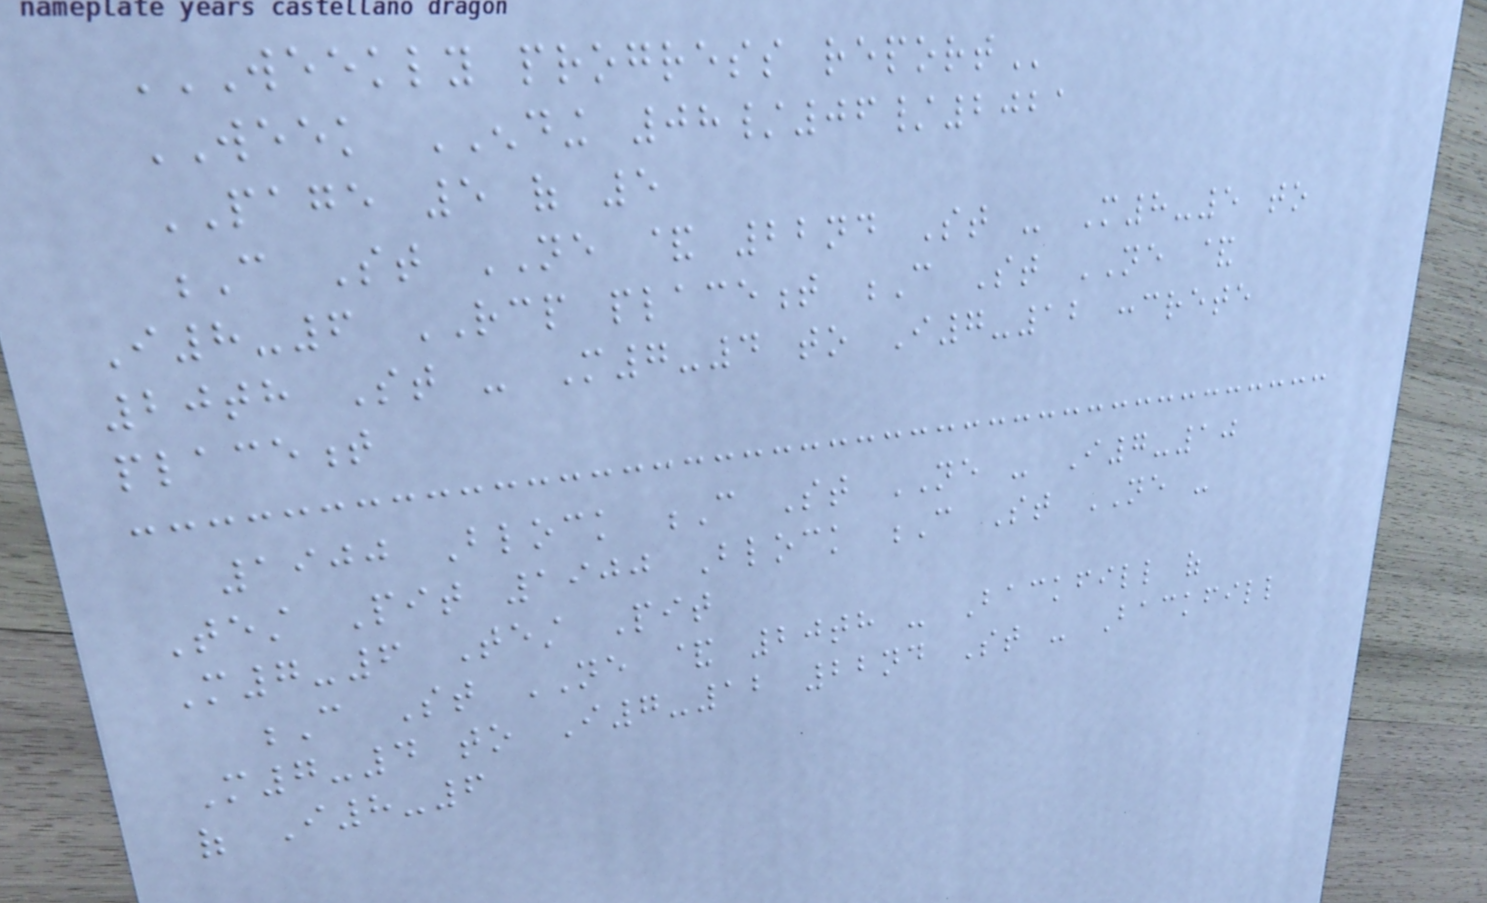WEEKLY PROGRESS REPORT
WEEK ENDING 08/06/2021
PAGE 5 of 5
C St NE & 22nd St - M8-5 to
I8-6 RCP placement C St NE &
20th St - M7-4 to I7-12 concrete
placement
1900 Block C St NE - I7-10
Test Pit 1900 Block C St NE -
M7-6 Test Pit
C St NE & 20th - Backfill of
M7-4 to I7-12 22nd St - Backfill
of I8-6
